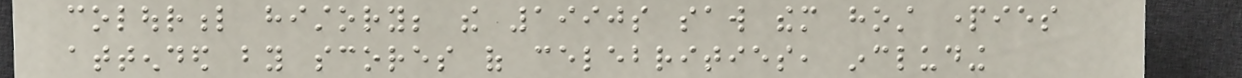colourful history; the 1990s saw them host parties
attended by scores of celebrities, including
